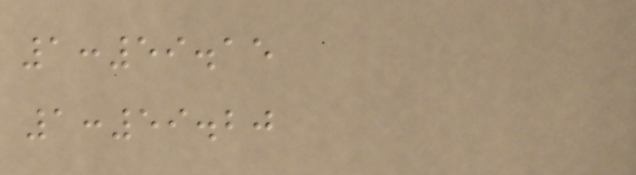1:59.15
1:59.20
